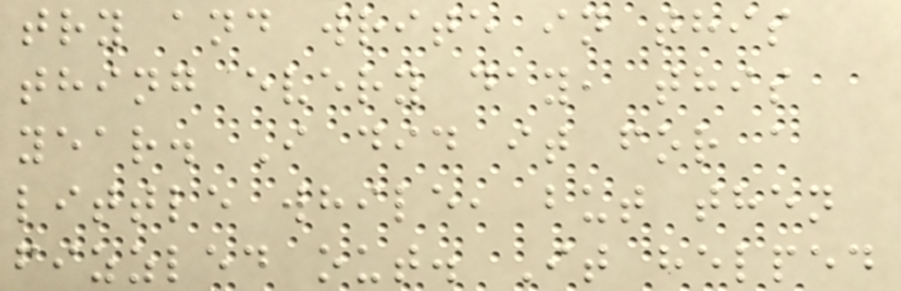try and write in this
thing every day, this
year. I did it for a
little while, but then
fizzled out. It helped
